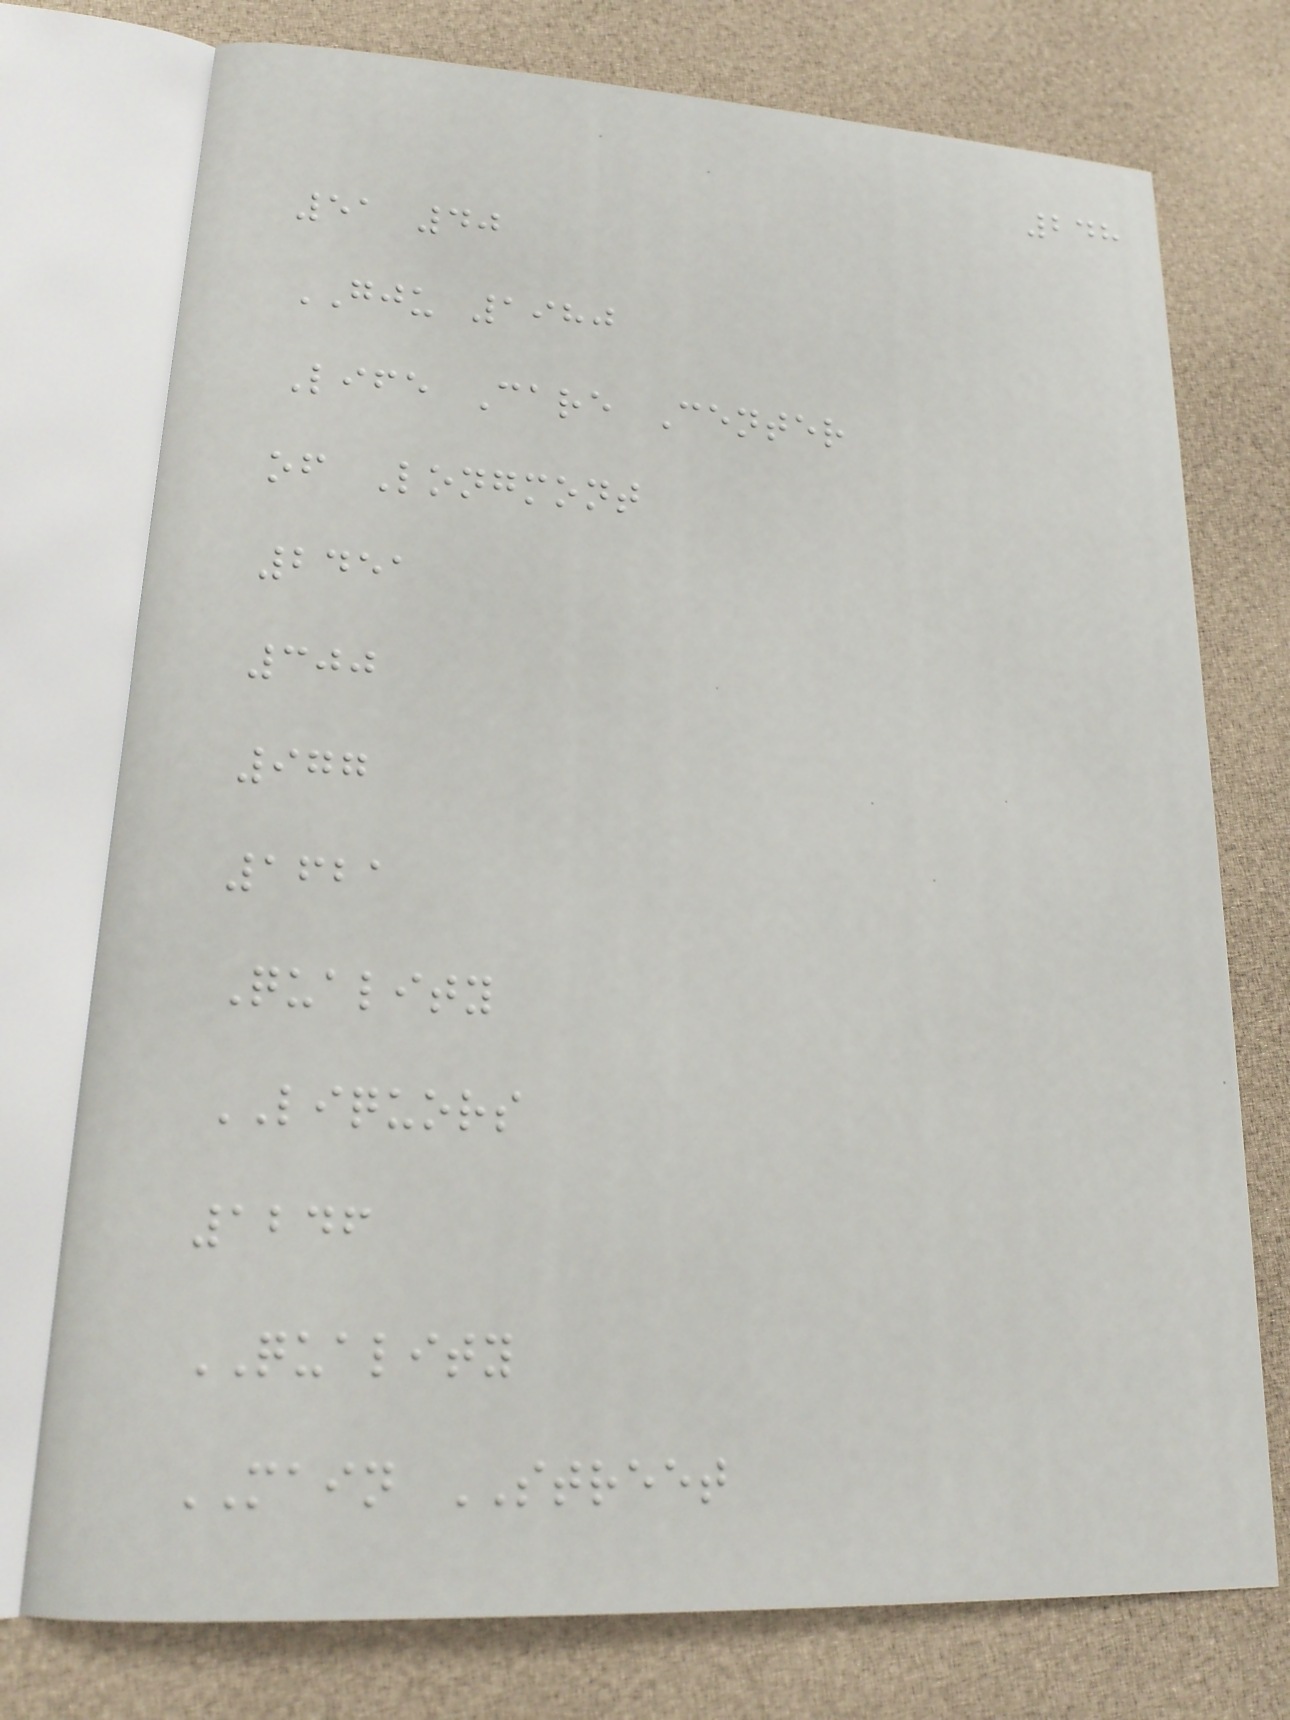248
51 40
GJU 1980
Life Care Center
of Longmont
2451
300
977
1621
Quality
LIQUORS
1246
QUALITY
MAIN STREET
